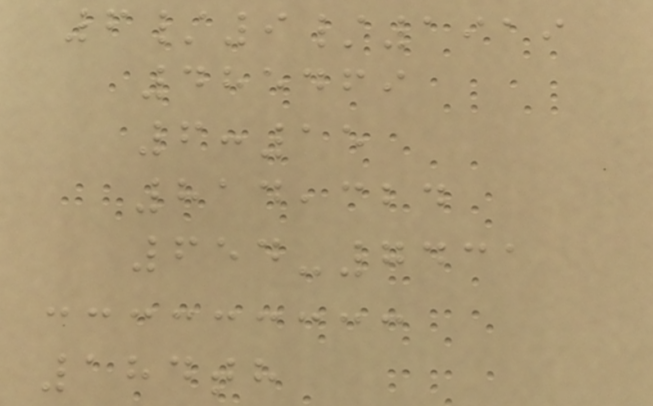6/9/1919
485469
6:15
814,324
654-7431
184th
